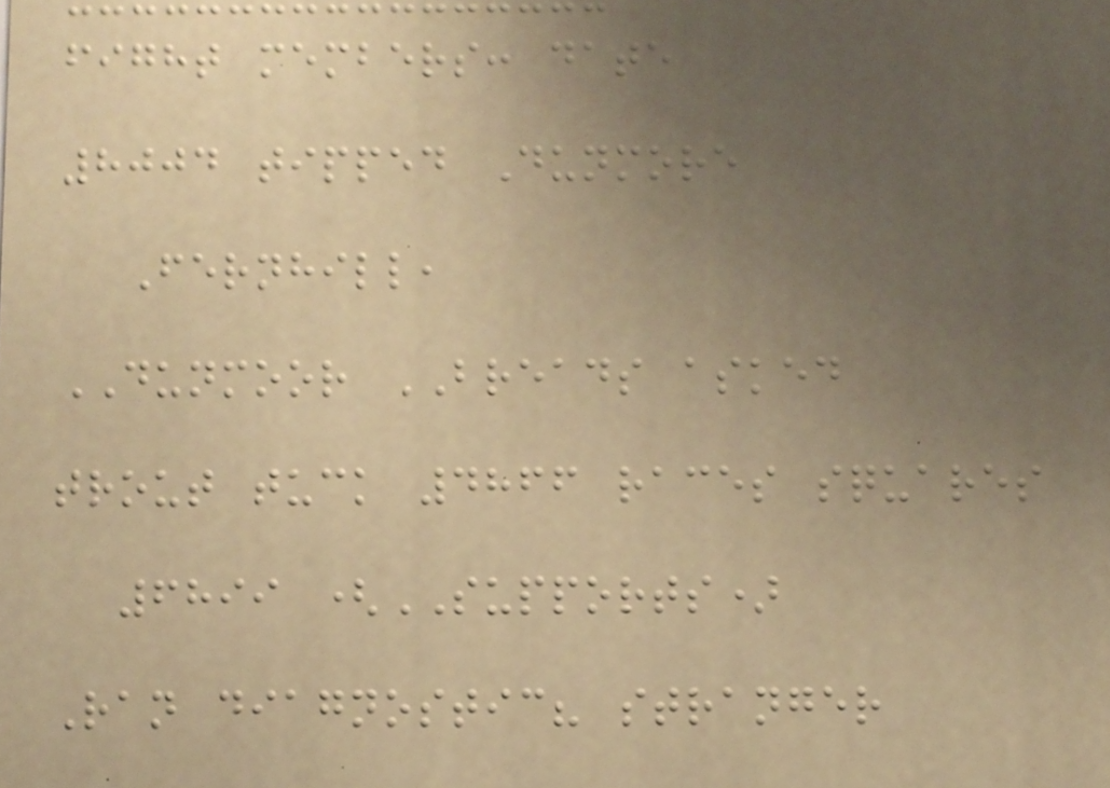fight members: date
8004 tipped Dunmore
Fernhill,
DUNMOOR BREADS asked
trout tuck 4866 races squares
6899 (SUPPORTS)
Ran diagnostic? stranger
